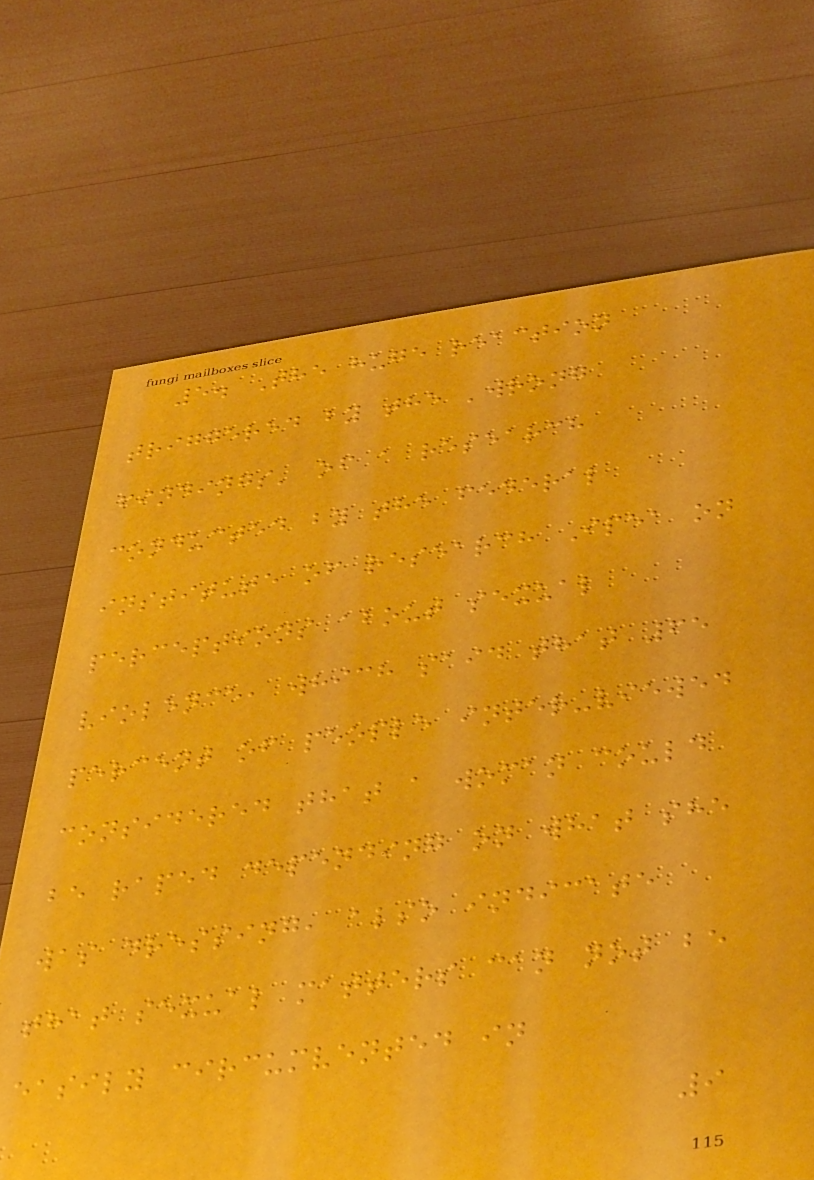5. The huge reaction
triggered by the 'wrong
findings' of a research
conducted by the federal
institute of research Ipea on
perceptions about sexual
violence, which said that 65
percent of people inter-viewed
considered that a woman could
be raped depending on what she
was dressing, also indicate
that sexual matters can not be
easily circumvented in
9
